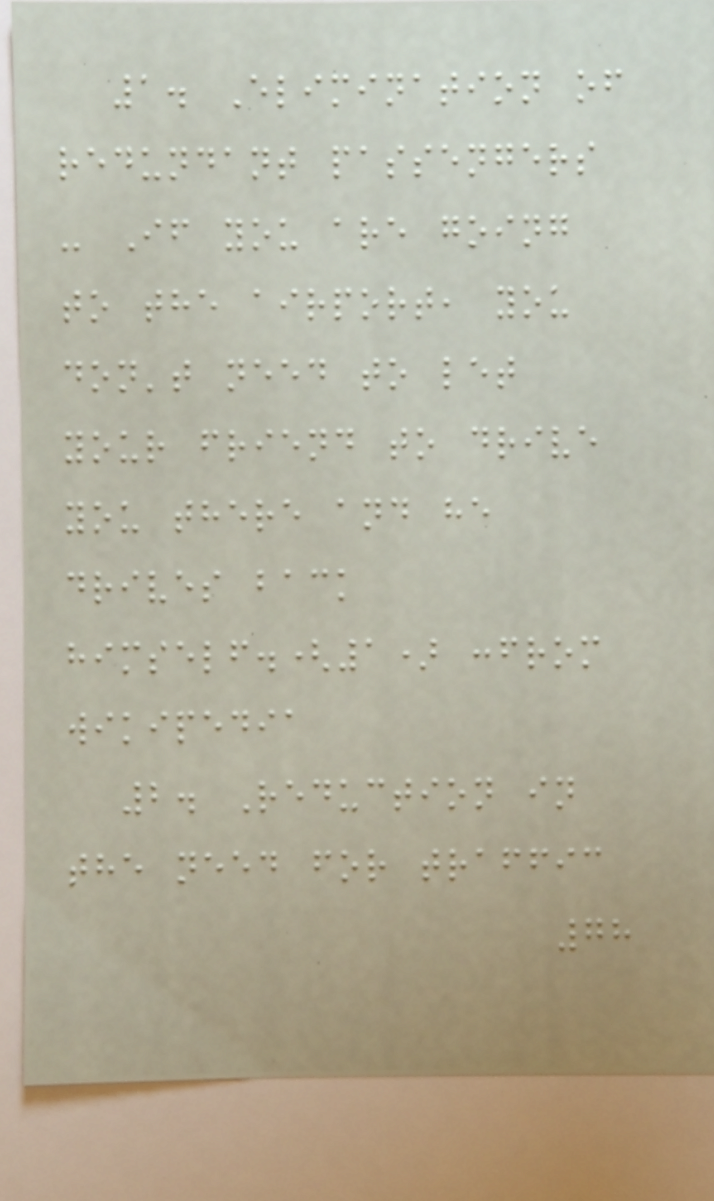1. Elimination of
redundant passengers
- If you are going
to the airport, you
don't need to let
your friend to drive
you there and he
drives back
himself.(1) :from
wikipedia
2. Reduction in
the need for traffic
78
